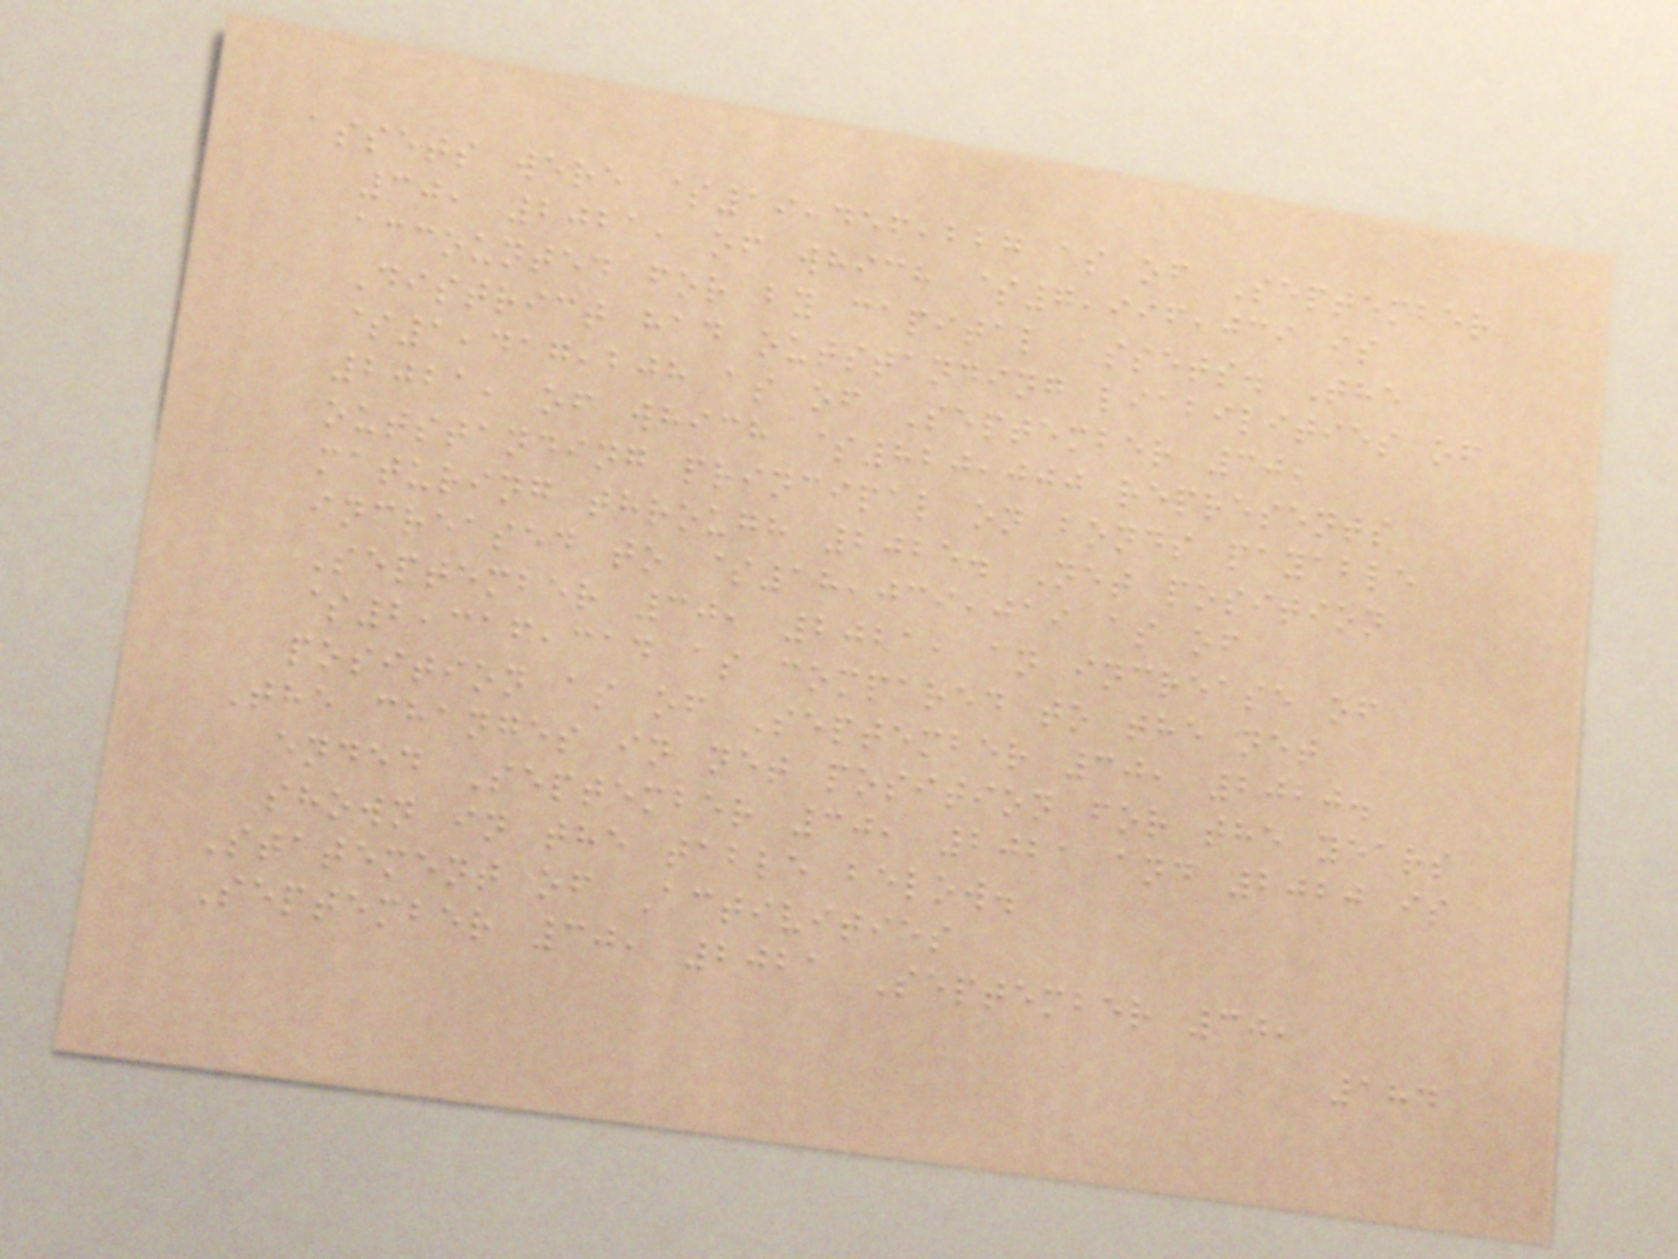assets were $19,456,227 as of September
30, 2021, of which $7,996,039 is
accounted for by capital assets. The
District had outstanding liabilities of
$1,417,208 as of September 30,
2021, of which $820,000 represents
outstanding principal on bonds payable
maturing through 2025. Net position
increased to $18,039,019 as of
September 30, 2021, an increase of
$2,316,314 as compared to the net
position as of September 30, 2020.
The changes in net position for the years
ended September 30, 2021 and 2020 is
shown in the table below.
Statement of Activities
September 30, 2021 September 30,
184
